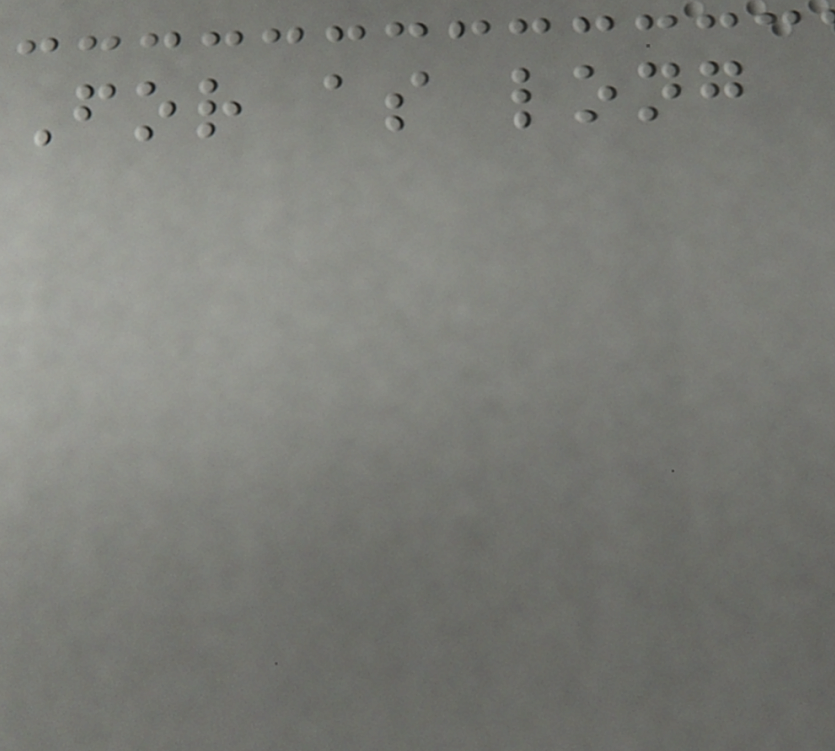For as long
